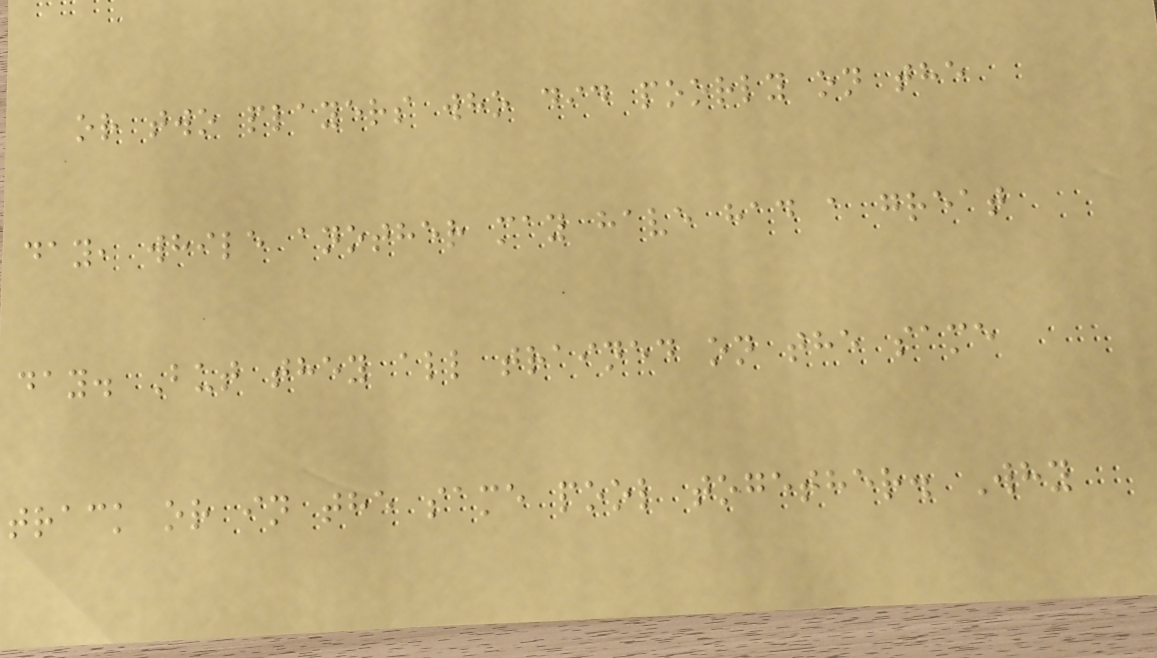or two players who did poorly on the
day, while another may have had a great
day. But they all trained on the same
track or in the same pool together. Why
